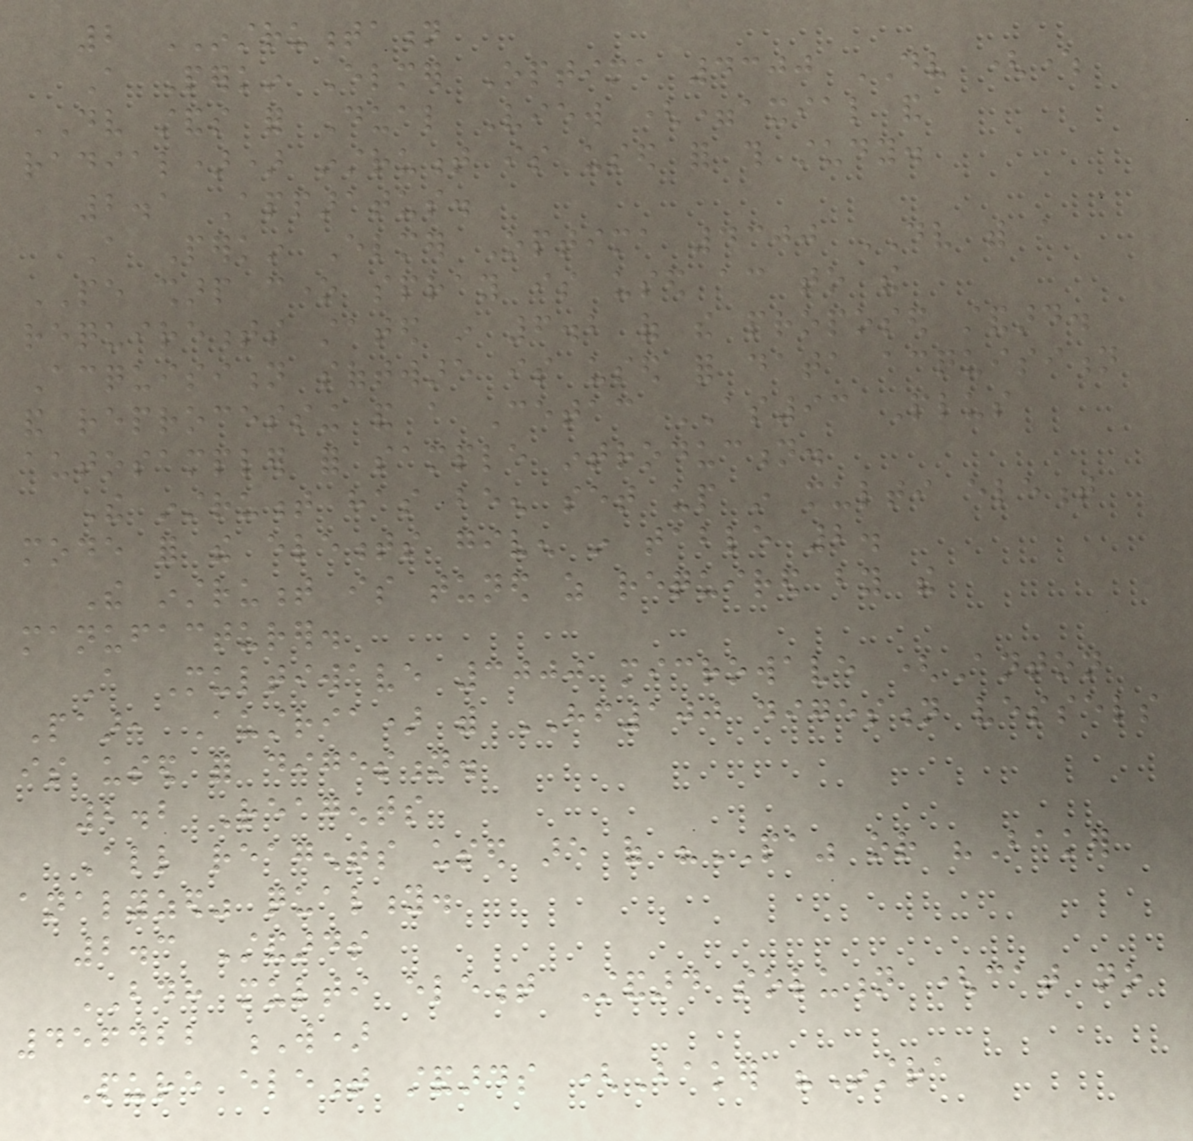2 INSTRUMENTATION
A Perkin Elmer Optima 4300 DV (where
DV stands for Dual View (=axial and
radial)) instrument is used for this study.
2.1 Apparatus.
A Perkin Elmer Optima 4300 DV with a
PE sharp cone spray is used according to the
requirements stated in 6.2 of the proposed standard.
Acquisition software is used for data acquisition
and reprocessing and a Cetac AS93 Plus
autosampler for sample introduction.
The instrument has been set up in multi element
mode for the elements given in table 2.
The instrument is tuned as required by the
manufacturer.
A Multiwave 3000 microwave (Anton
Paar, Austria) with HF100 digestion vessels
is used for digestion.
2.2 Reagents
All reagents used are of "PA" or "Baker
analyzed" quality.
2.3 Standards
BDH multi element Standard solution (cat no
456422 W)
Pure element standards (Baker "Instra
